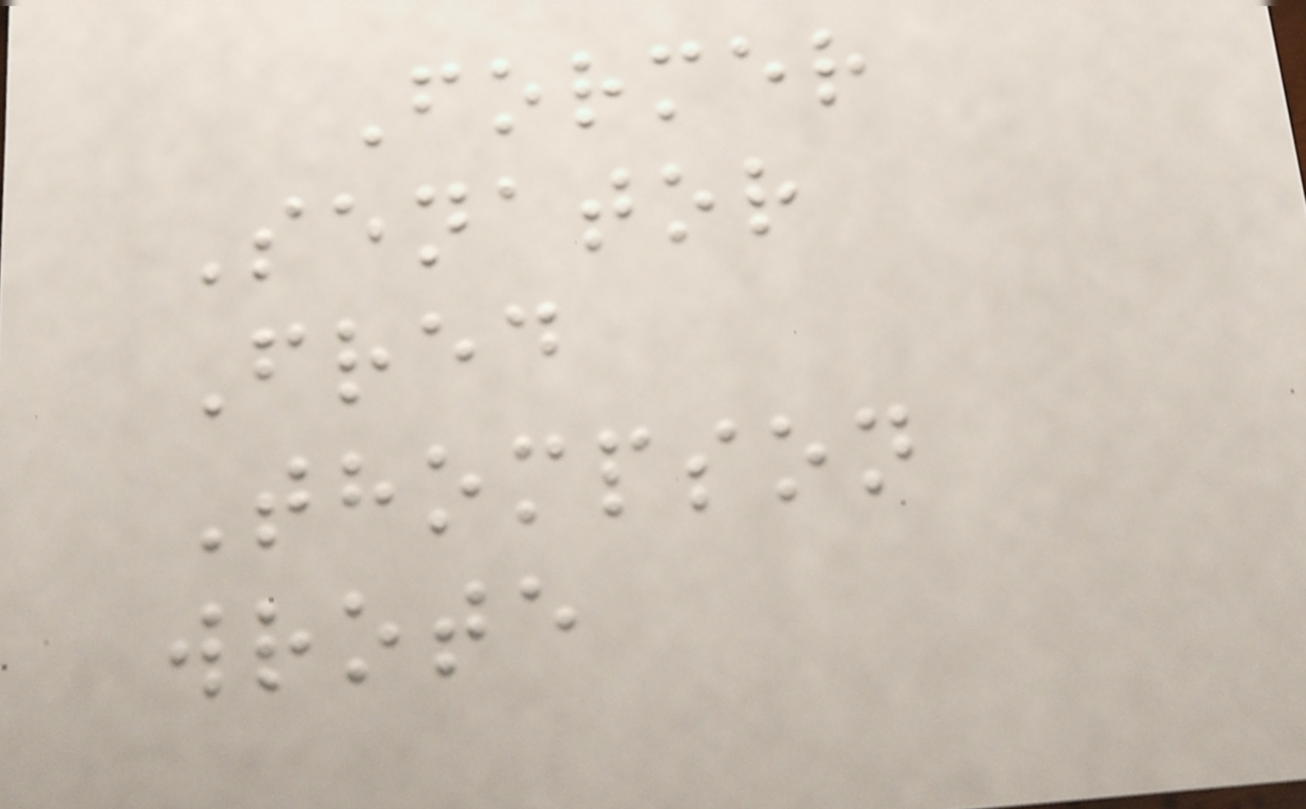Former
Senator
Fred
Thompson
wrote
